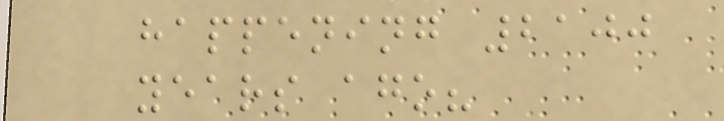happening 2100
years ago?
